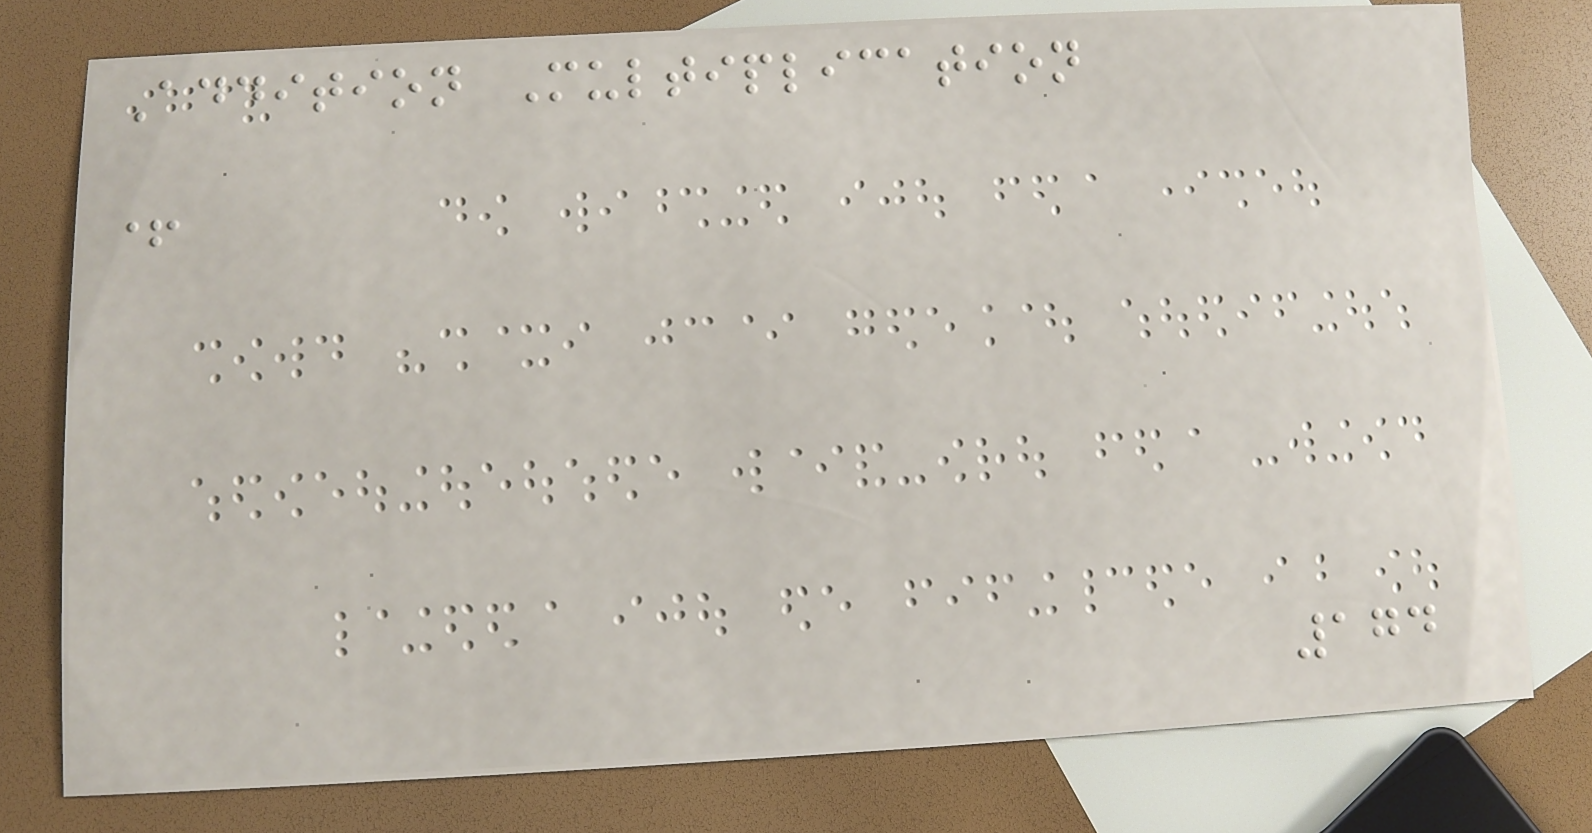Addition Multiplication
+
174
